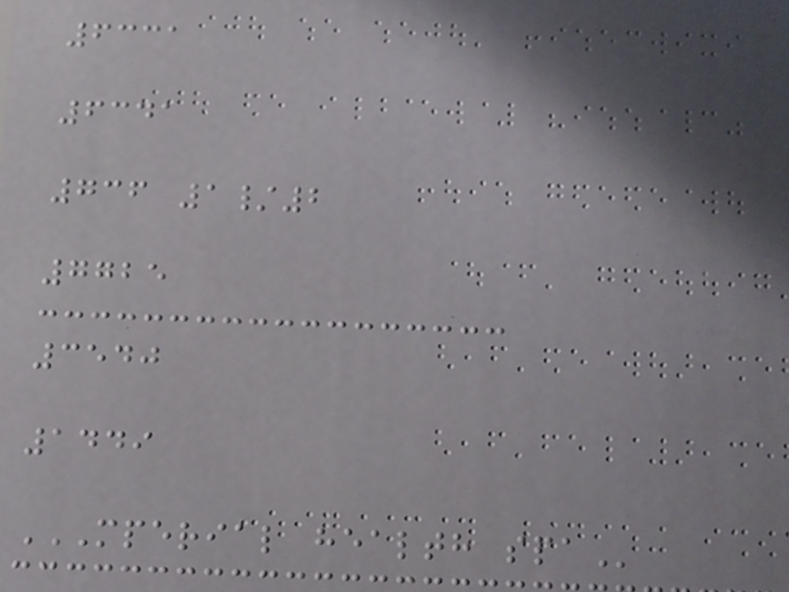6331
6341
736 1/2
7725
3540
1449
MPERIAL HEALTH SPA
